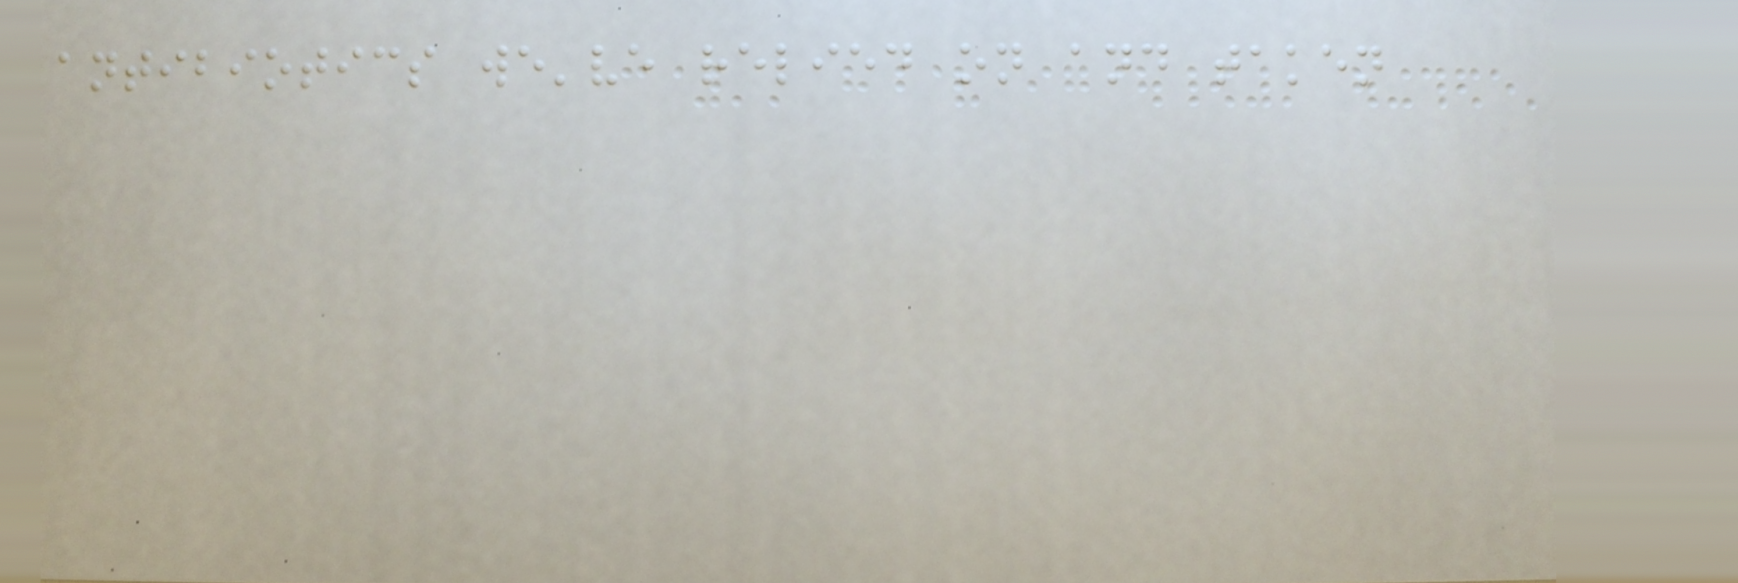antibiotics we've relied on and taken
